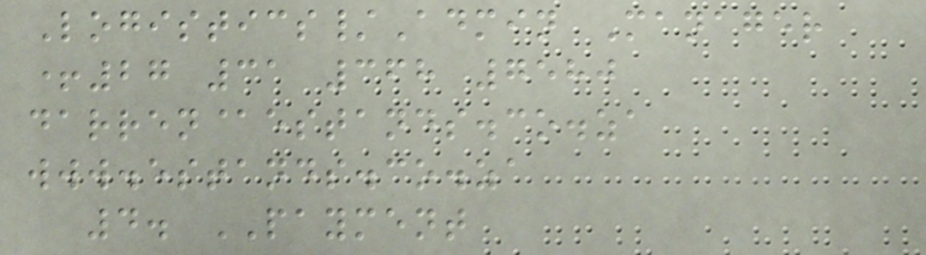Logistics/Admin Manager
+27 31 368 7580
darren@estands.co.za
www.estands.co.za
4. PAYMENT
